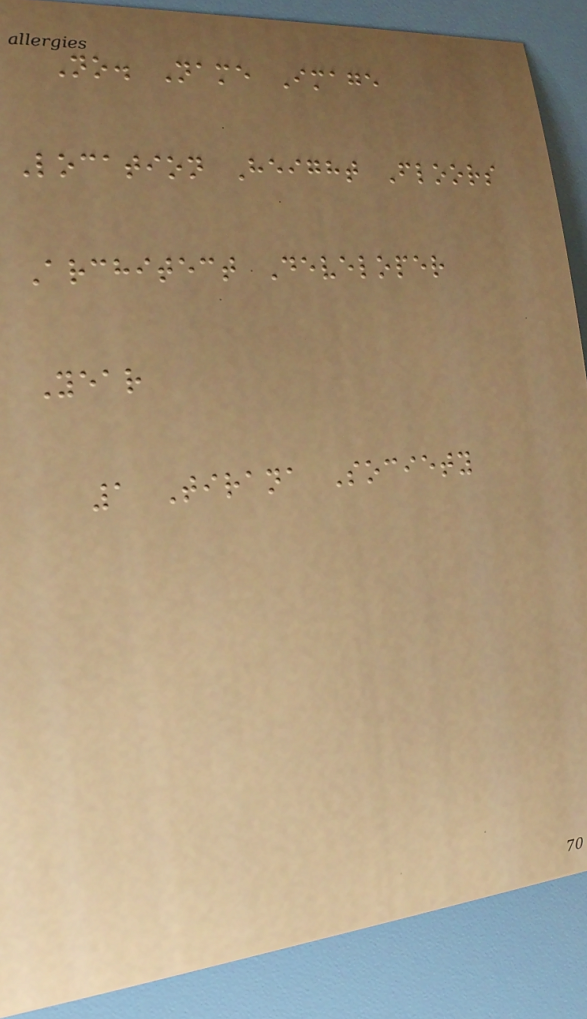No. Name Image
Location Height Floors
Architect Developer
Year
1 Tirana Society
